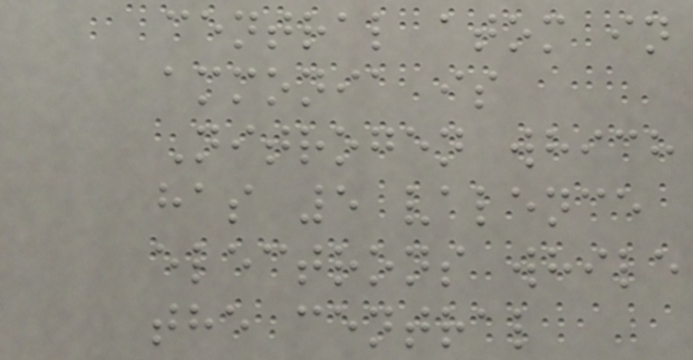central atom in
ammonia is
Nitrogen which
has 5 valence
electrons while
the central
